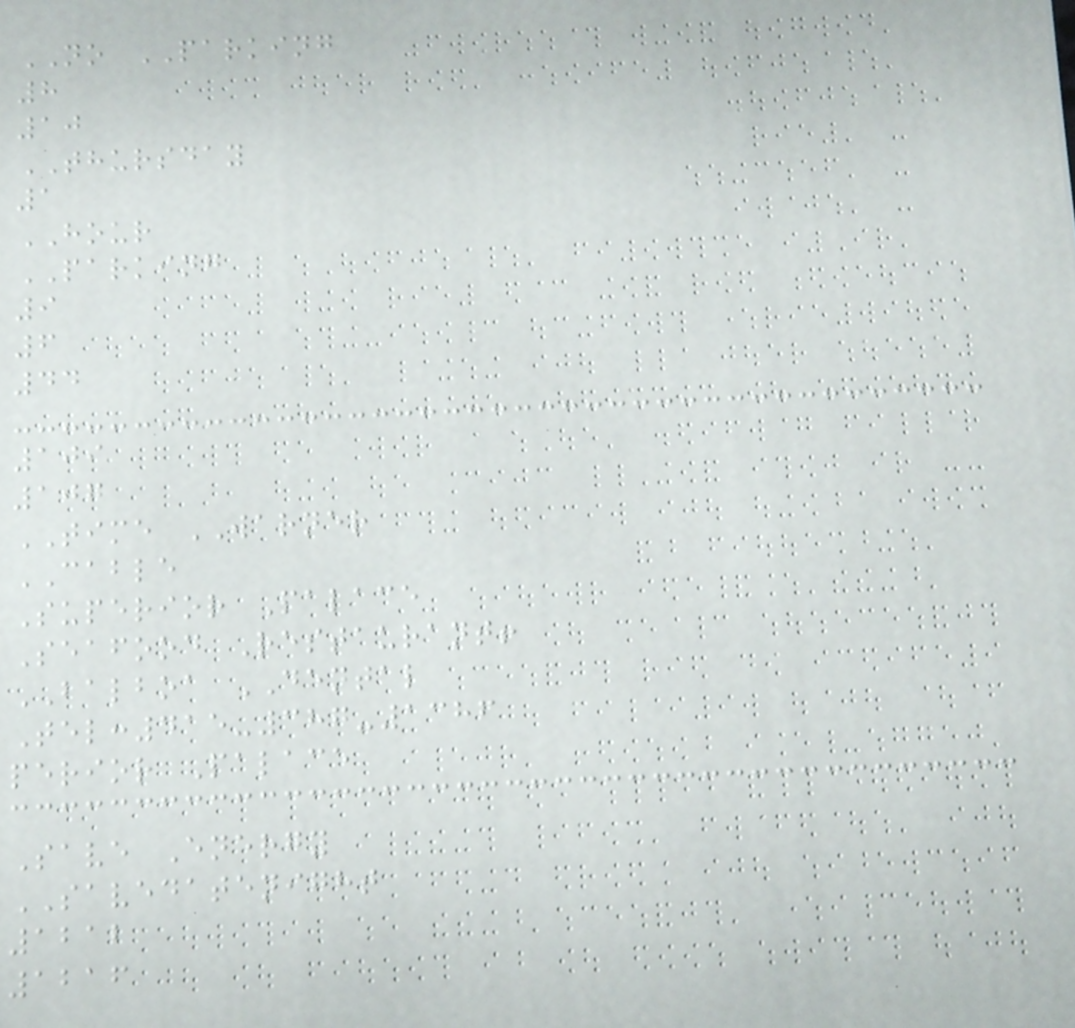NO PARKING
8
10
THURSDAY
1
HOUR
PARKING
9
6
44
109
107
TIME WARNER
CABLE
Superior Palace
Seafood Restaurant!
BALBOA DENTAL
Tel:415-387-1386
perior Palace
Save Energy
SAVEDATENIGHT
1212
1216
